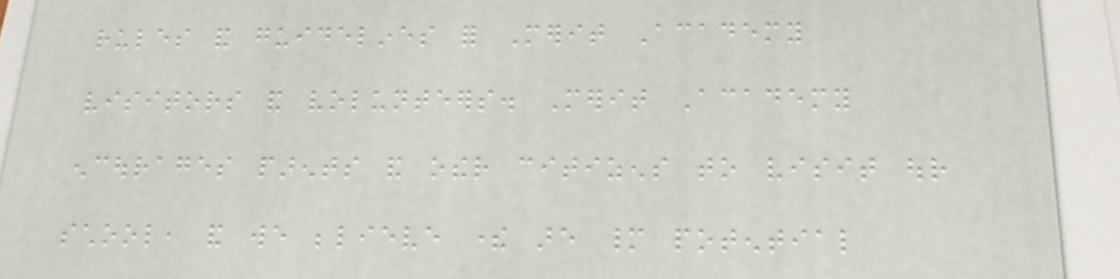rules and guidelines for Merit Academy
visitors and volunteers. Merit Academy
encourages parents and other citizens to visit our
school, and we believe there are many potential
